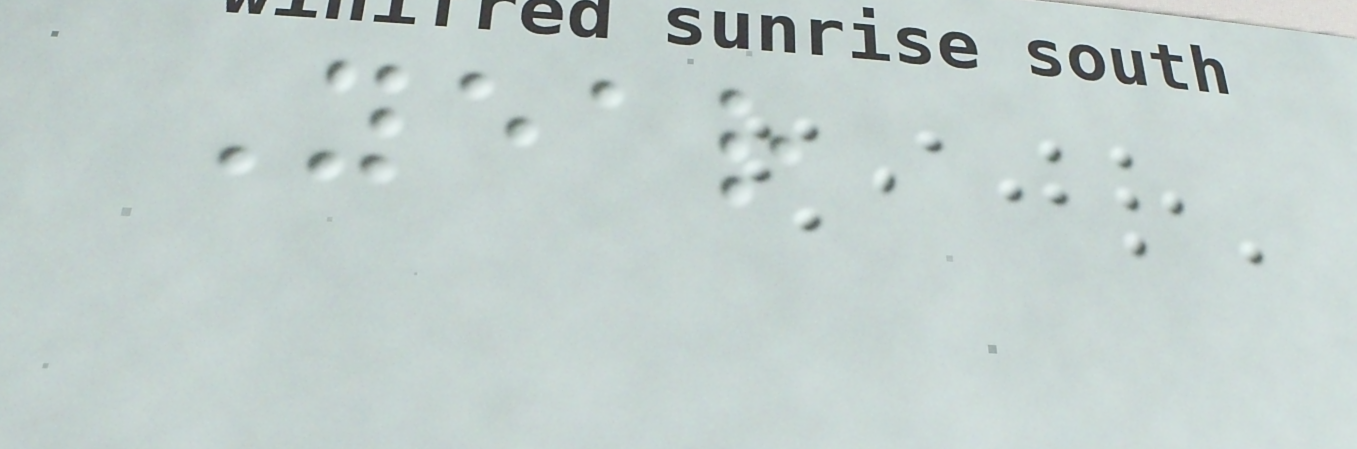Year
